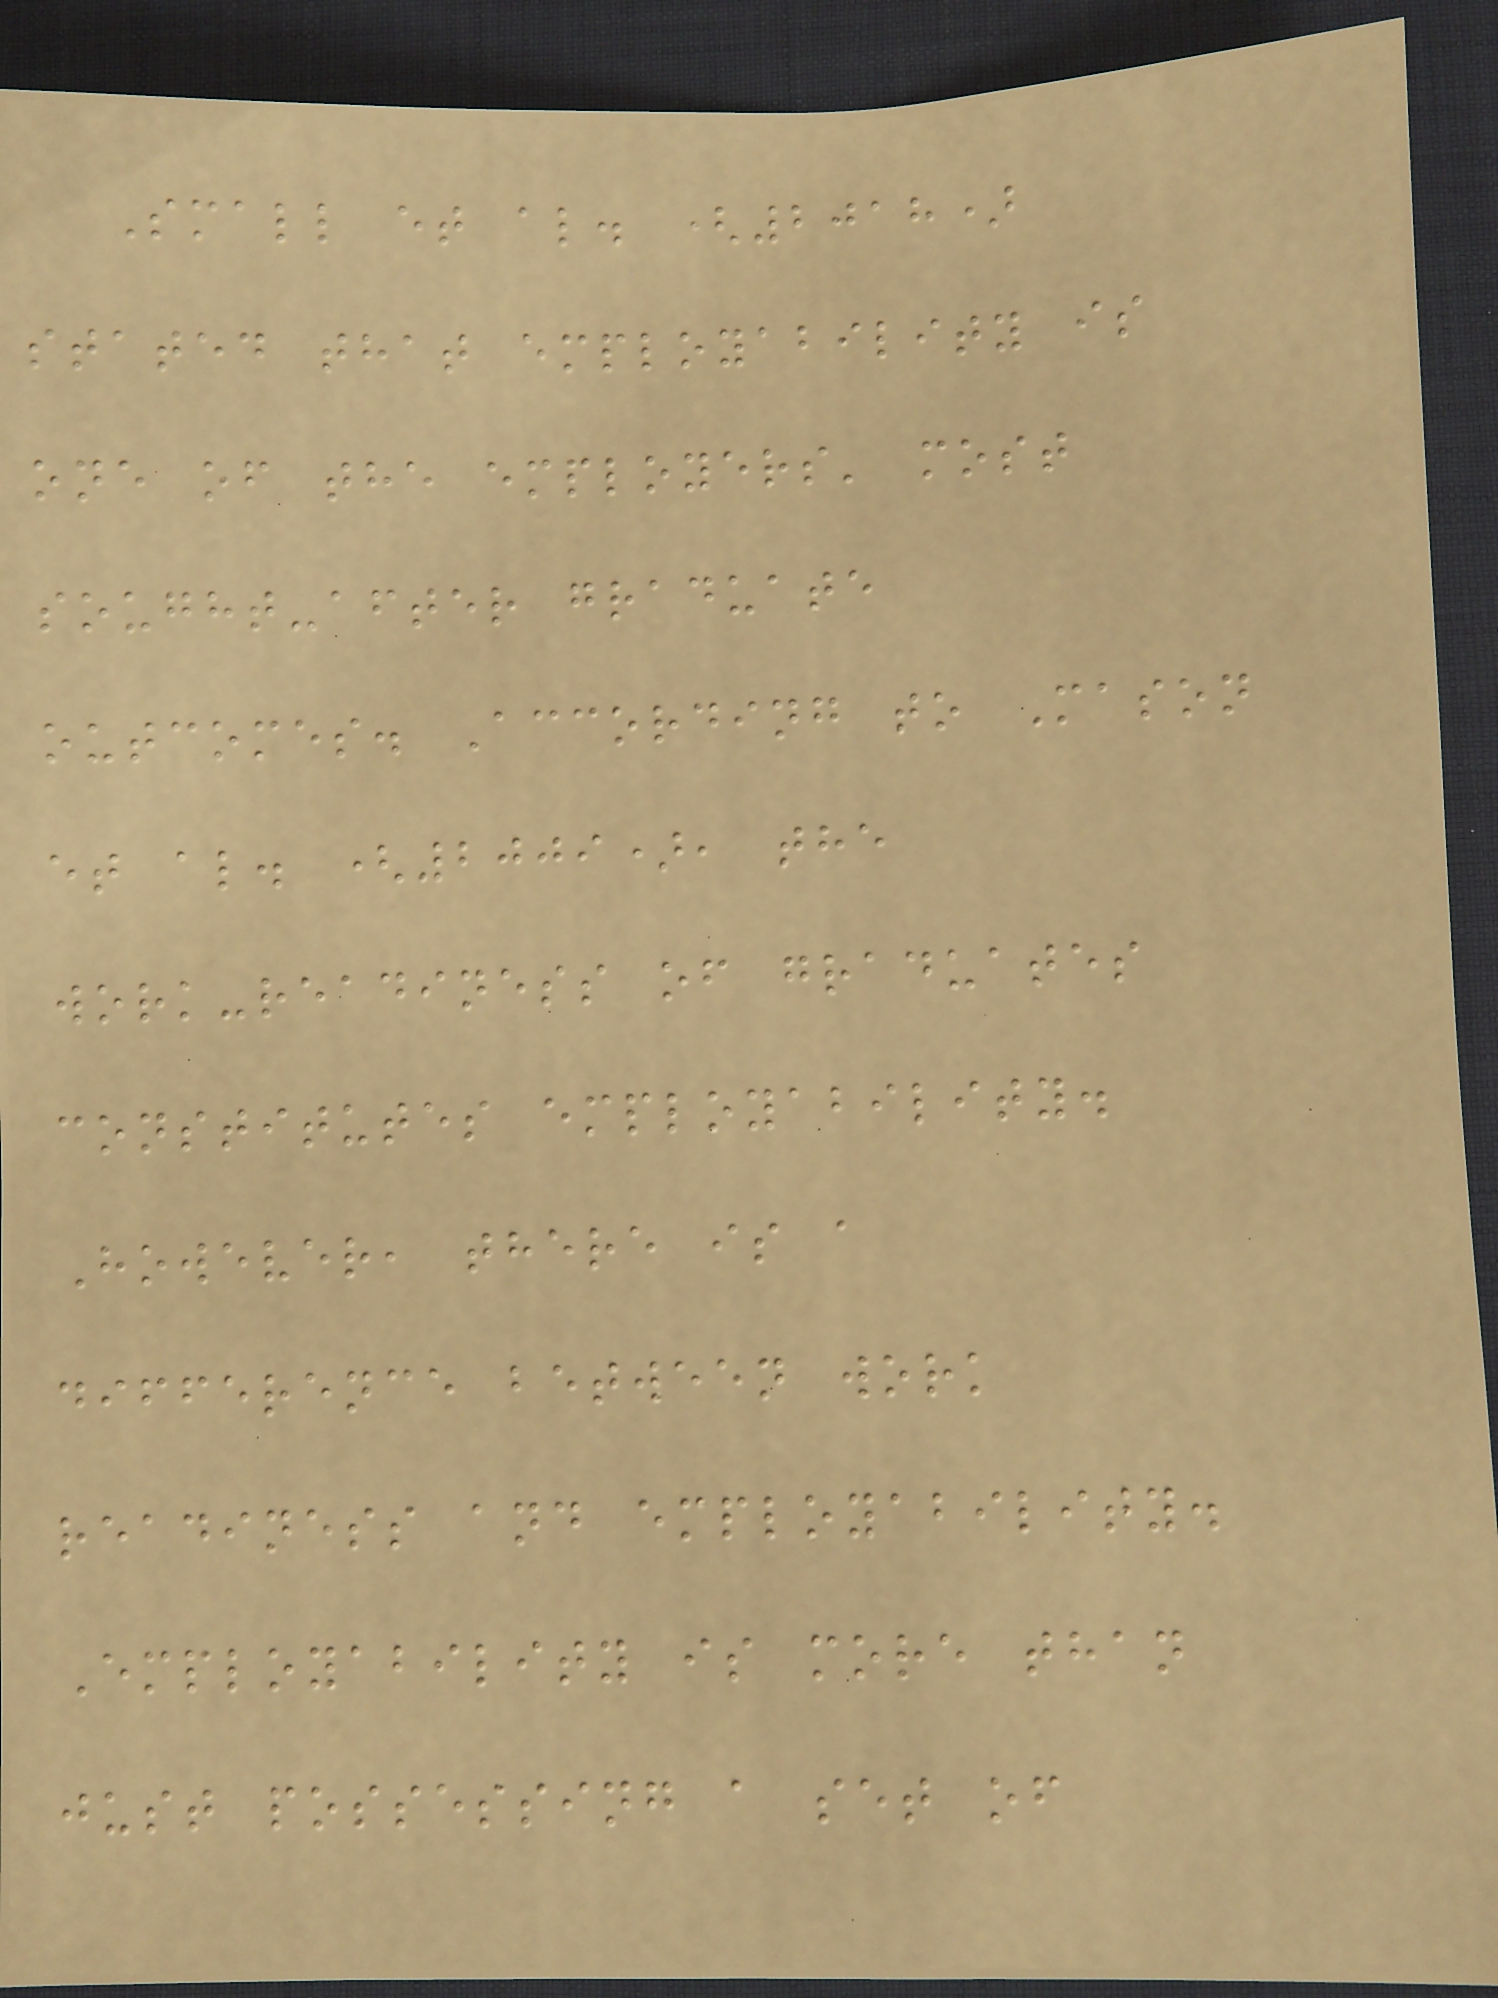Small et al. (2018)
stated that employability is
one of the employers' most
sought-after graduate
outcomes. According to Mason
et al. (2009), the
work-readiness of graduates
constitutes employability.
However, there is a
difference between work
readiness and employability.
Employability is more than
just possessing a set of
